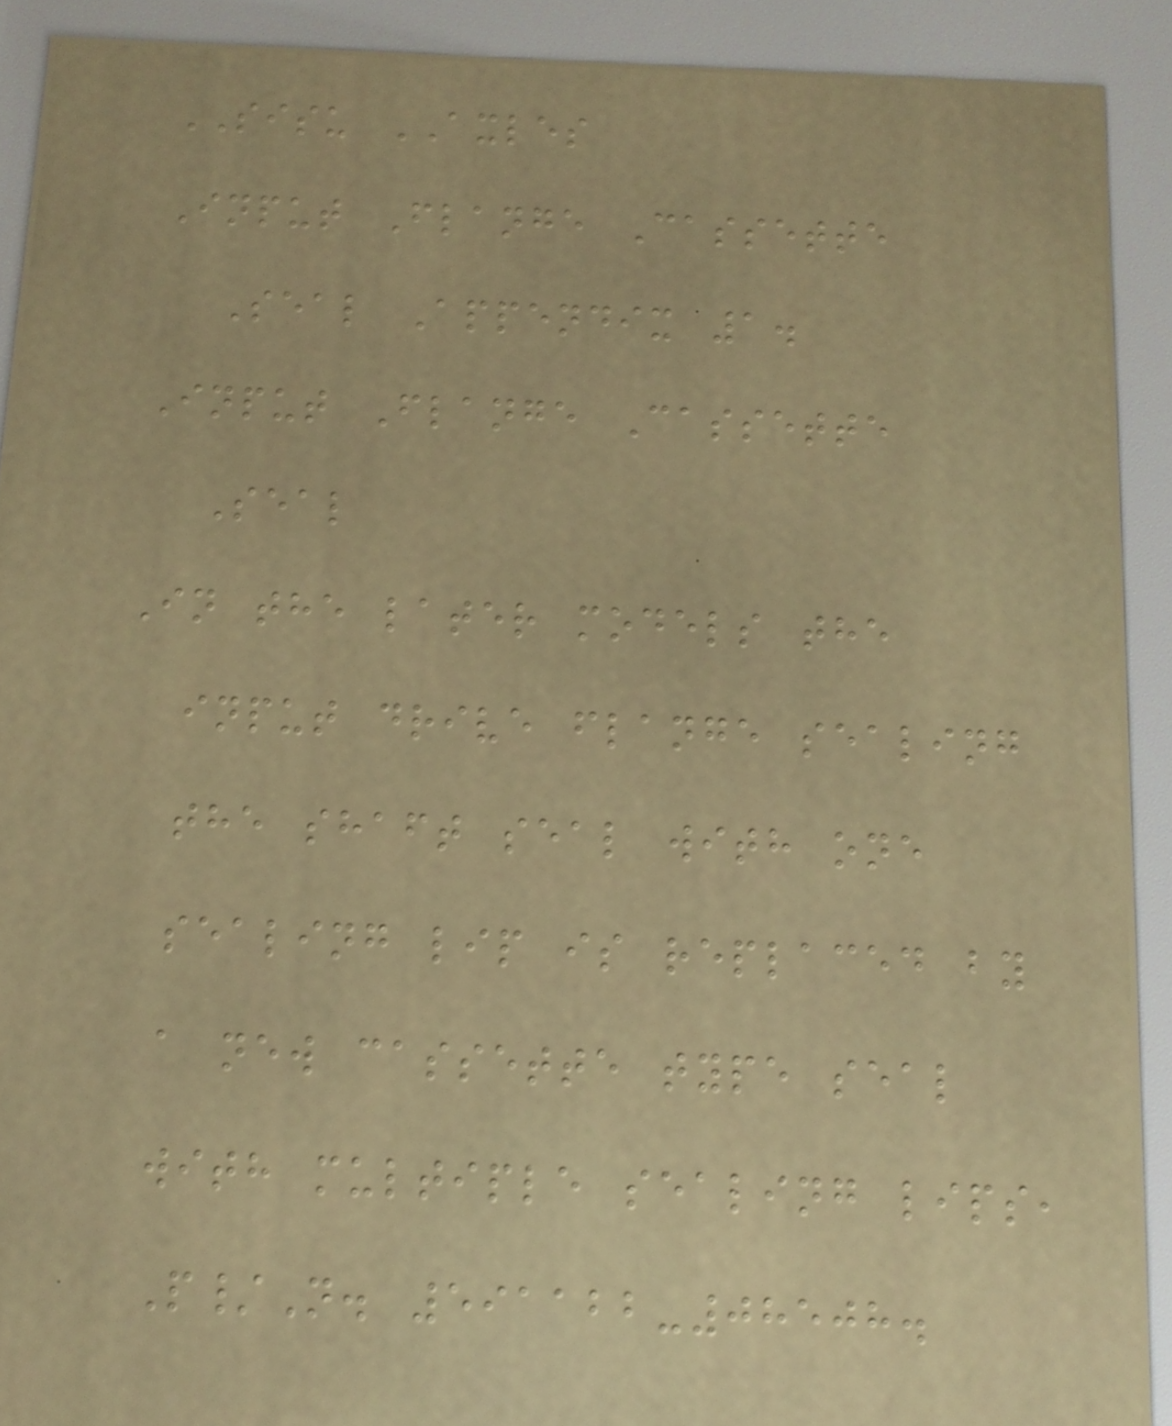SISU AXLES
Input Flange Cassette
Seal Appendix 1.
Input Flange Cassette
Seal
In the later models the
input drive flange sealing
the shaft seal with one
sealing lip is replaced by
a new cassette type seal
with multiple sealing lips,
P/N. 591122-08508.
